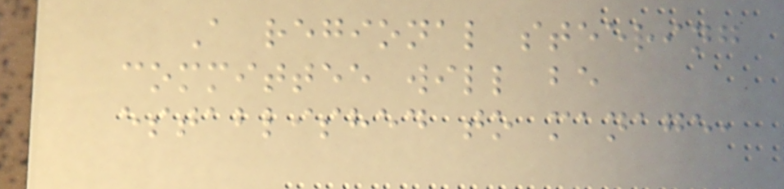A regional steering
committee will be
established to manage,
